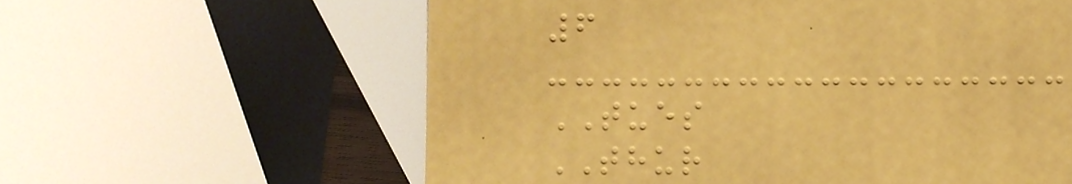6
TUES
THUR
